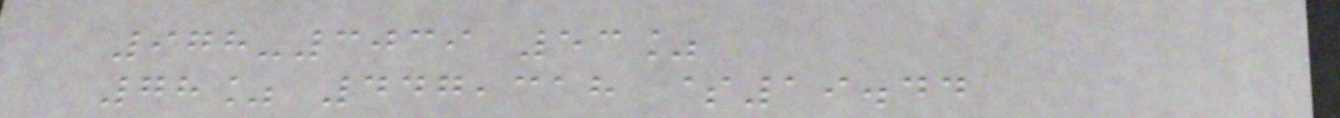978-3039 53%
78% 447,318 $19.44
